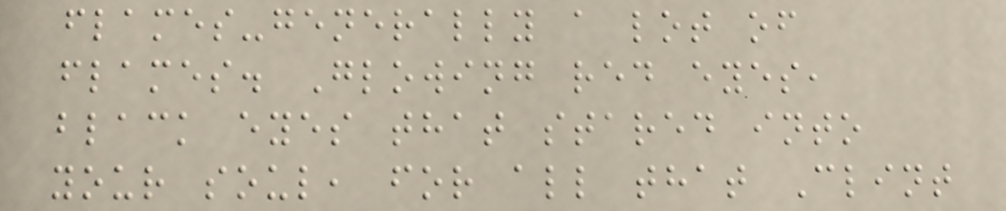flames-generally a lot of
flames. Glowing red eyes,
black eyes that stared into
your soul, for all that Clint
